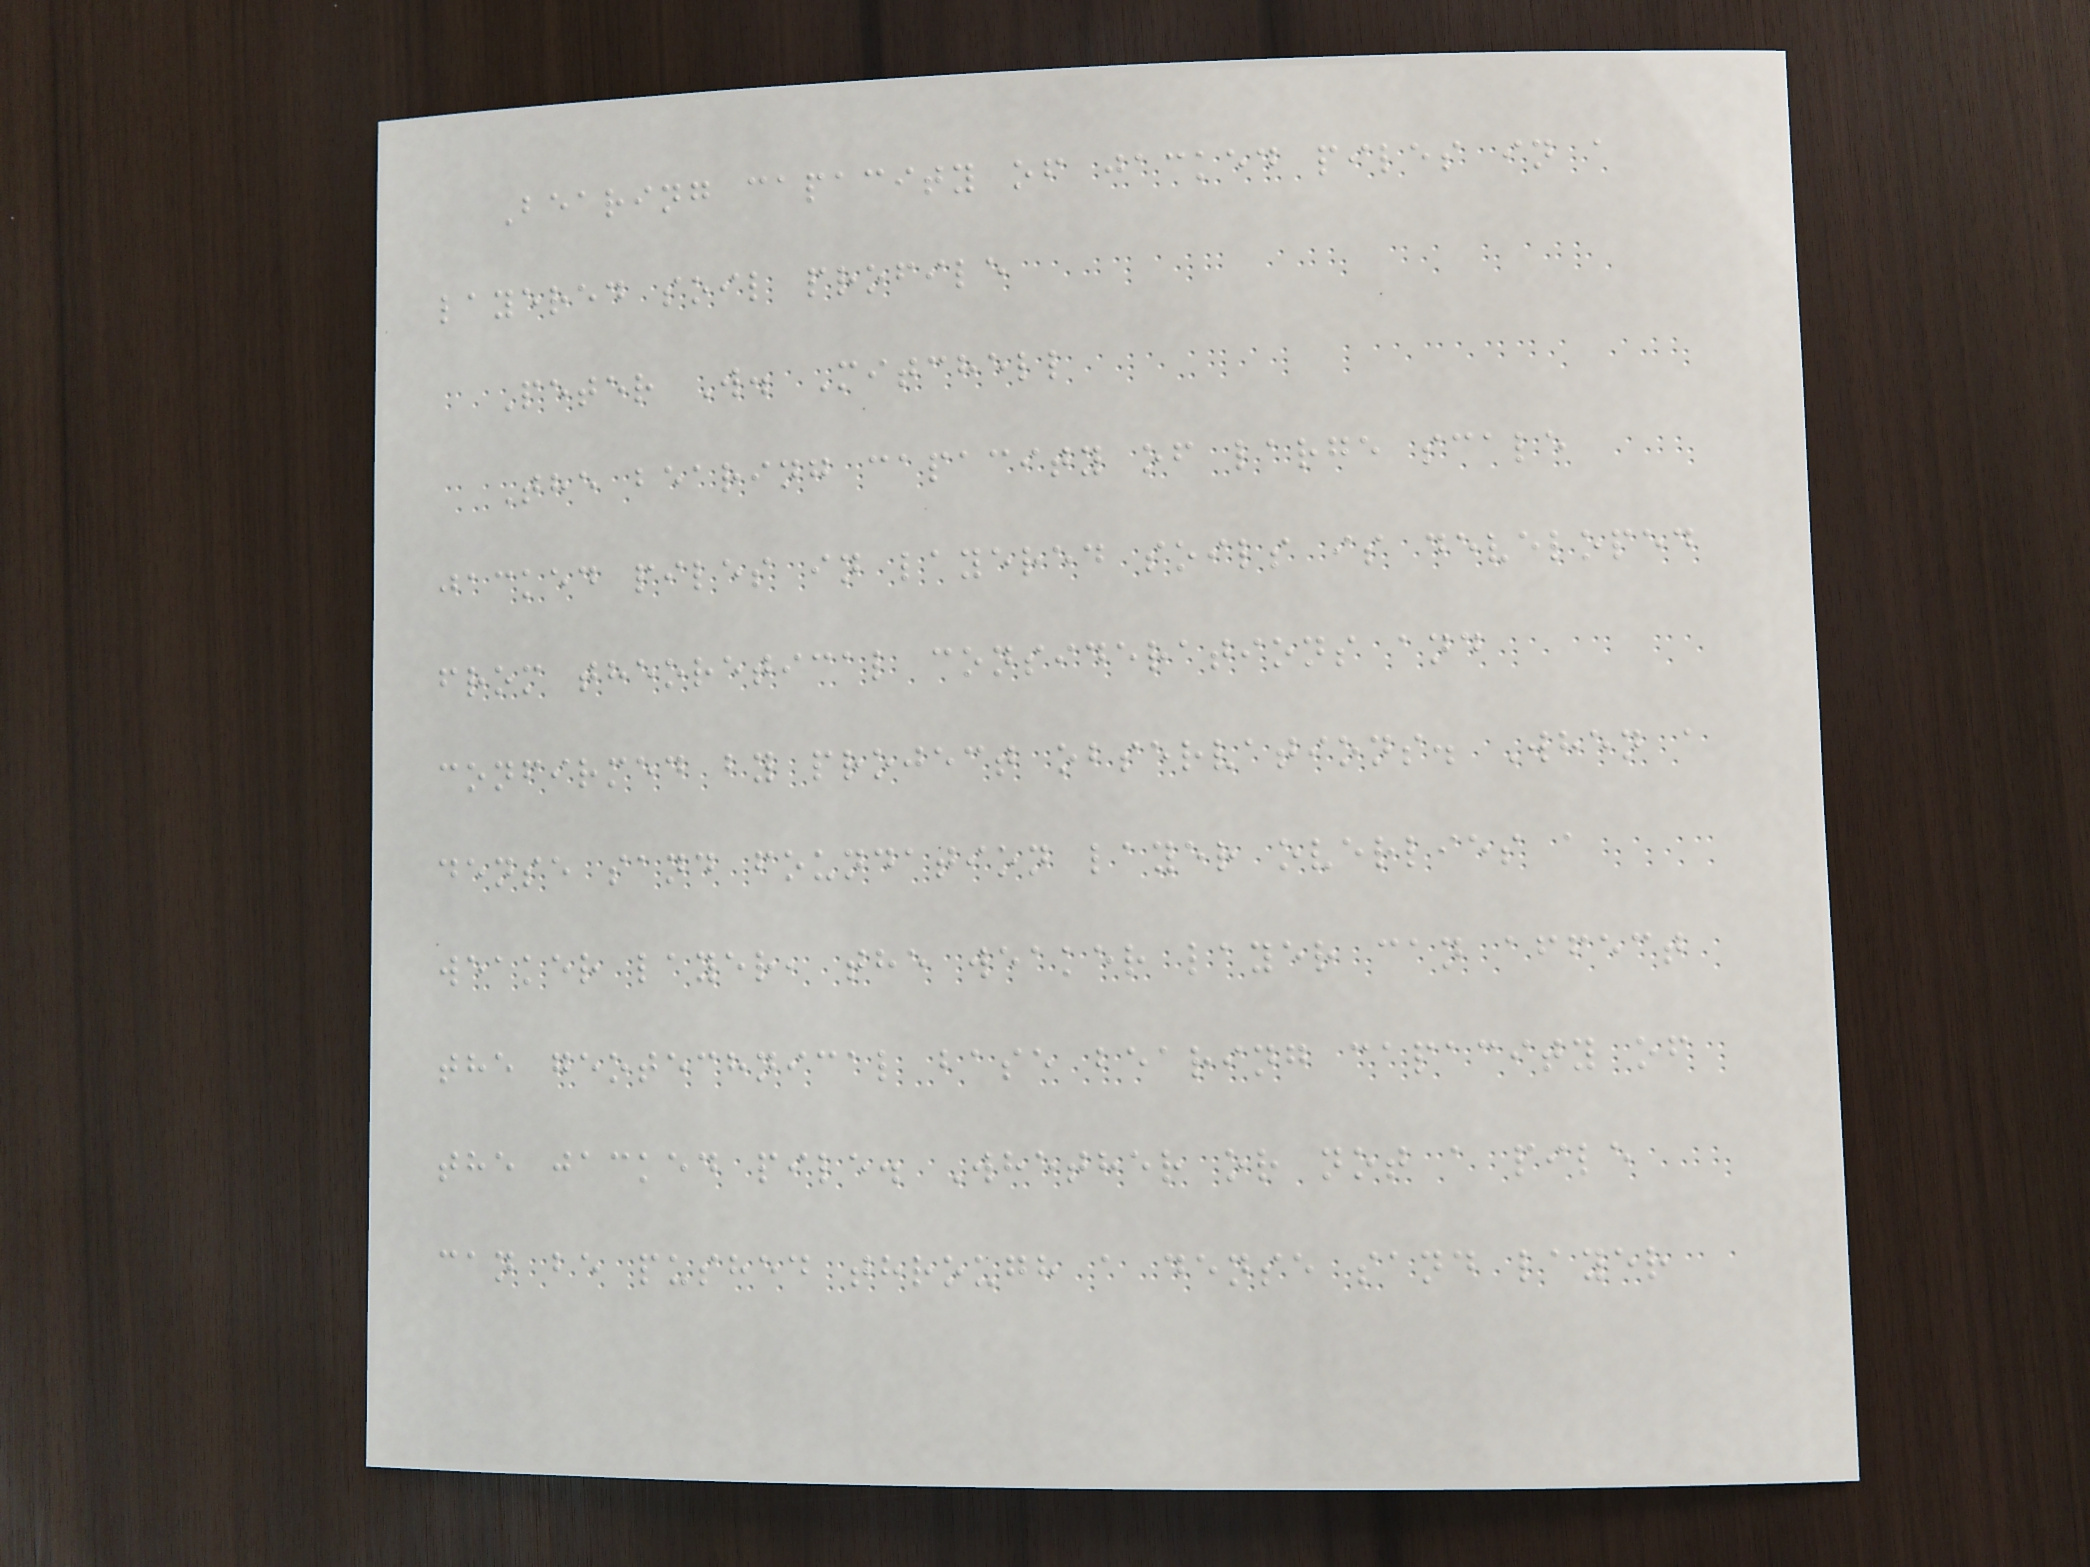Bearing capacity of jacked piles in a
layered soil profile
Peter W. Mitchell
The bearing capacity of large scale
jacked piles in layered soils is developed
from theoretical considerations and
confirmed by project observations. When a
dense sand foundation layer overlies a
weaker layer, the weaker layer can affect
the geotechnical base bearing capacity of
the jacked pile. Whether or not a pile
can be pushed through a dense sand layer
